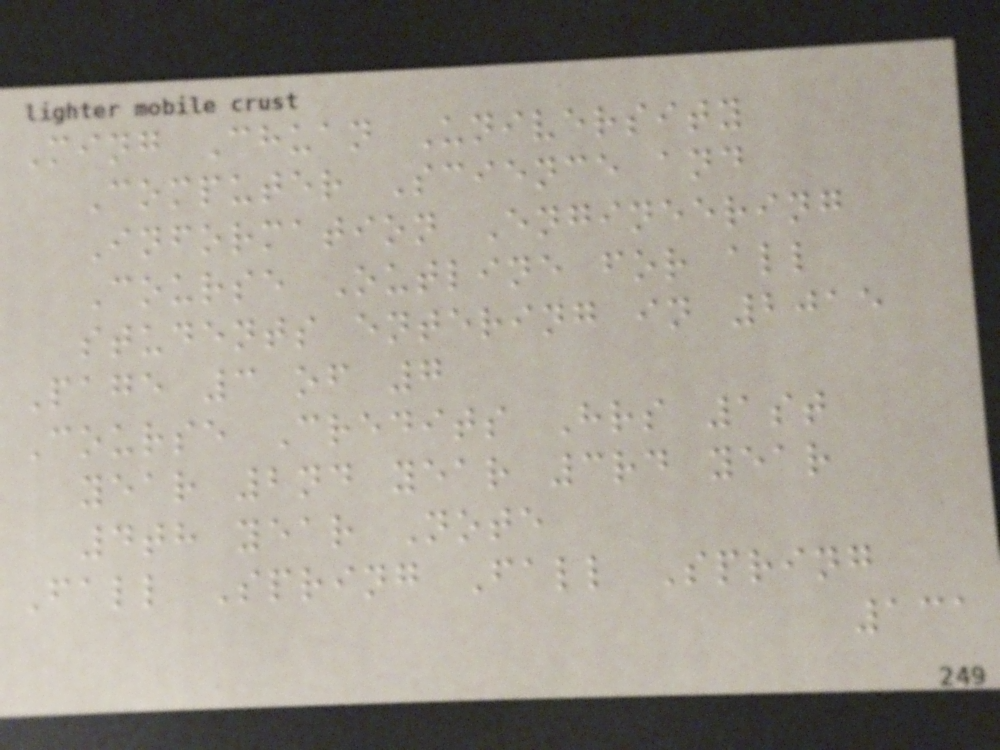Ming Chuan University
Computer Science and
Information Engineering
Course Outline for all
students entering in 2015
Page 3 of 7
Course Credits Hrs 1st
year 2nd year 3rd year
4th year Note
Fall Spring Fall Spring
131
